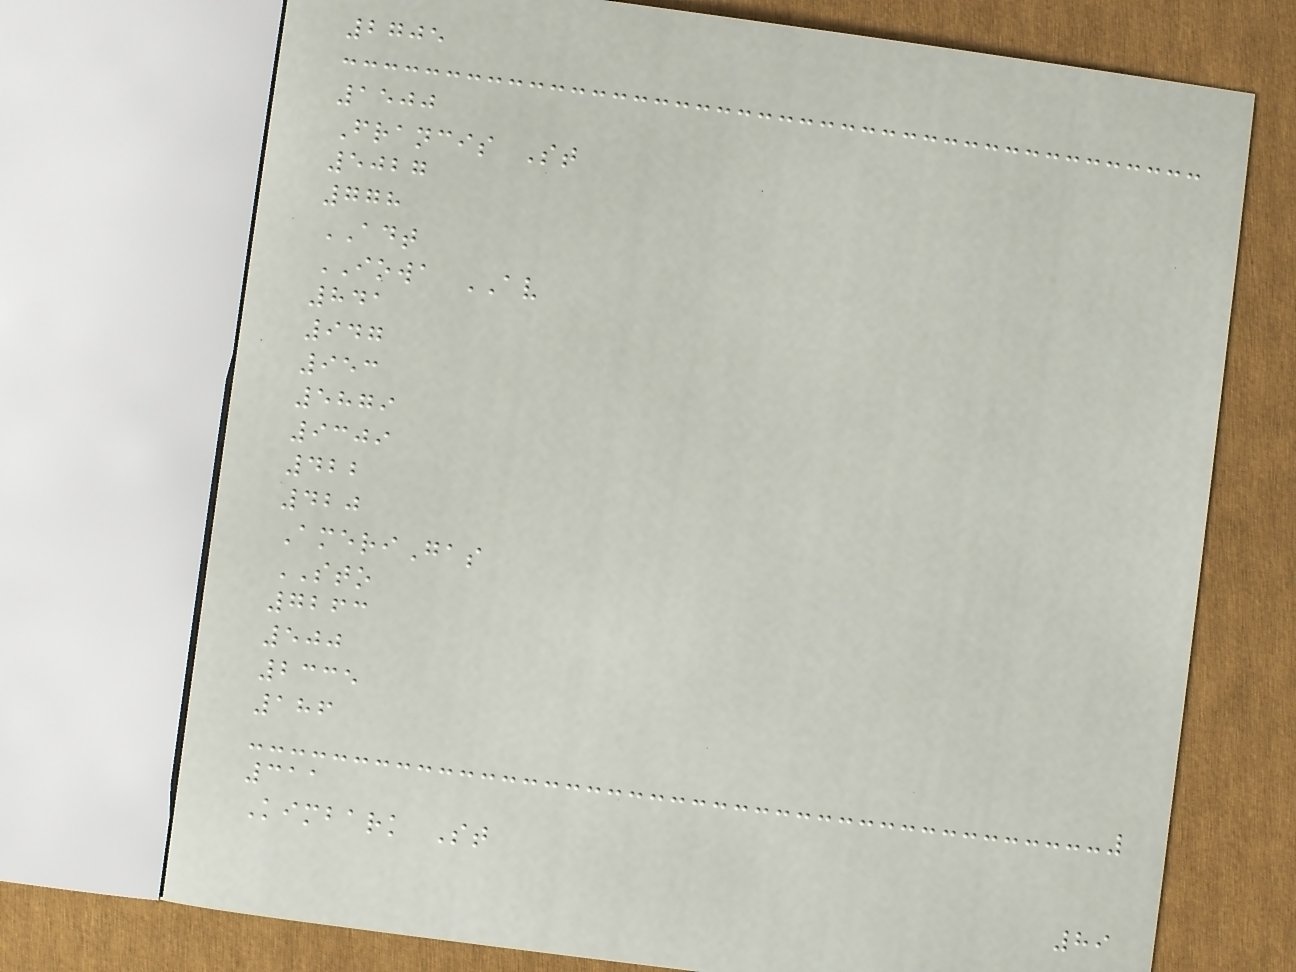2705
1500
Francis St
5027
778
ADT
IOWA AV
841
947
953
5879
9309
422
420
AmeriGas
STO
7263
500
2335
186
311
Kimbark St
89
